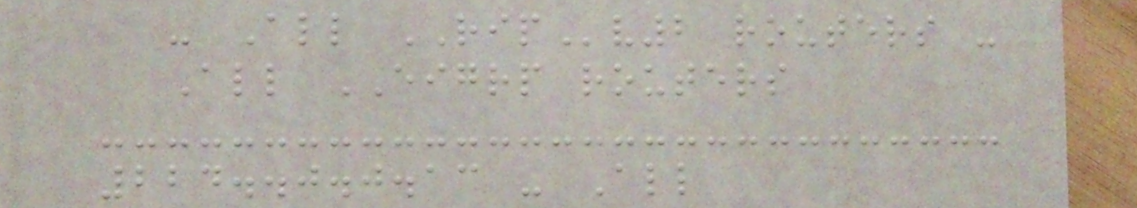- All RIPv2 routers -
All EIGRP routers
224..0.0.13 - All
